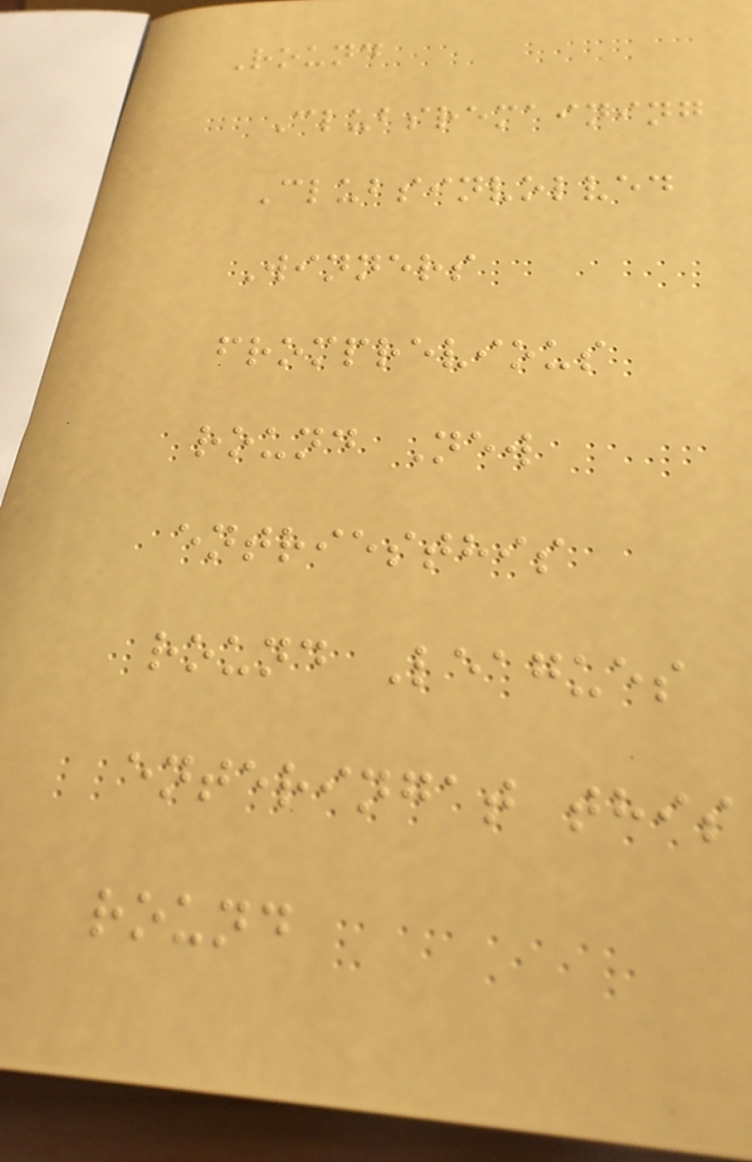Round
Clubsremaining
Clubsinvolved
Winners
fromprevious
round New
entriesthis
round Leagues
enteringat this
round
